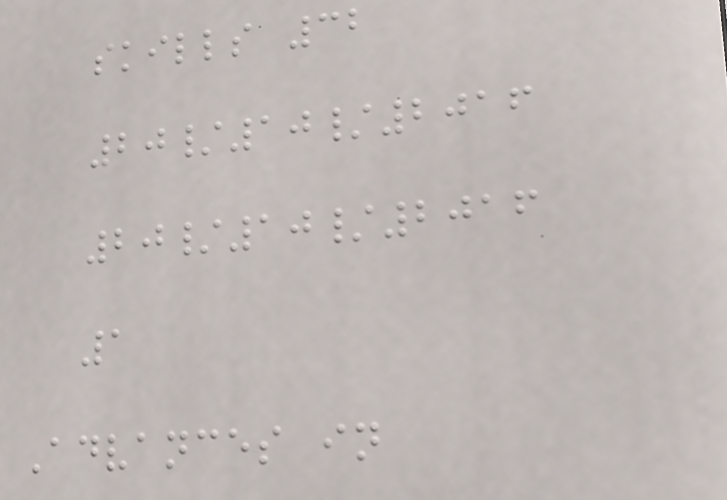skills 32
20/10/2016
20/10/2016
1
Advances in
